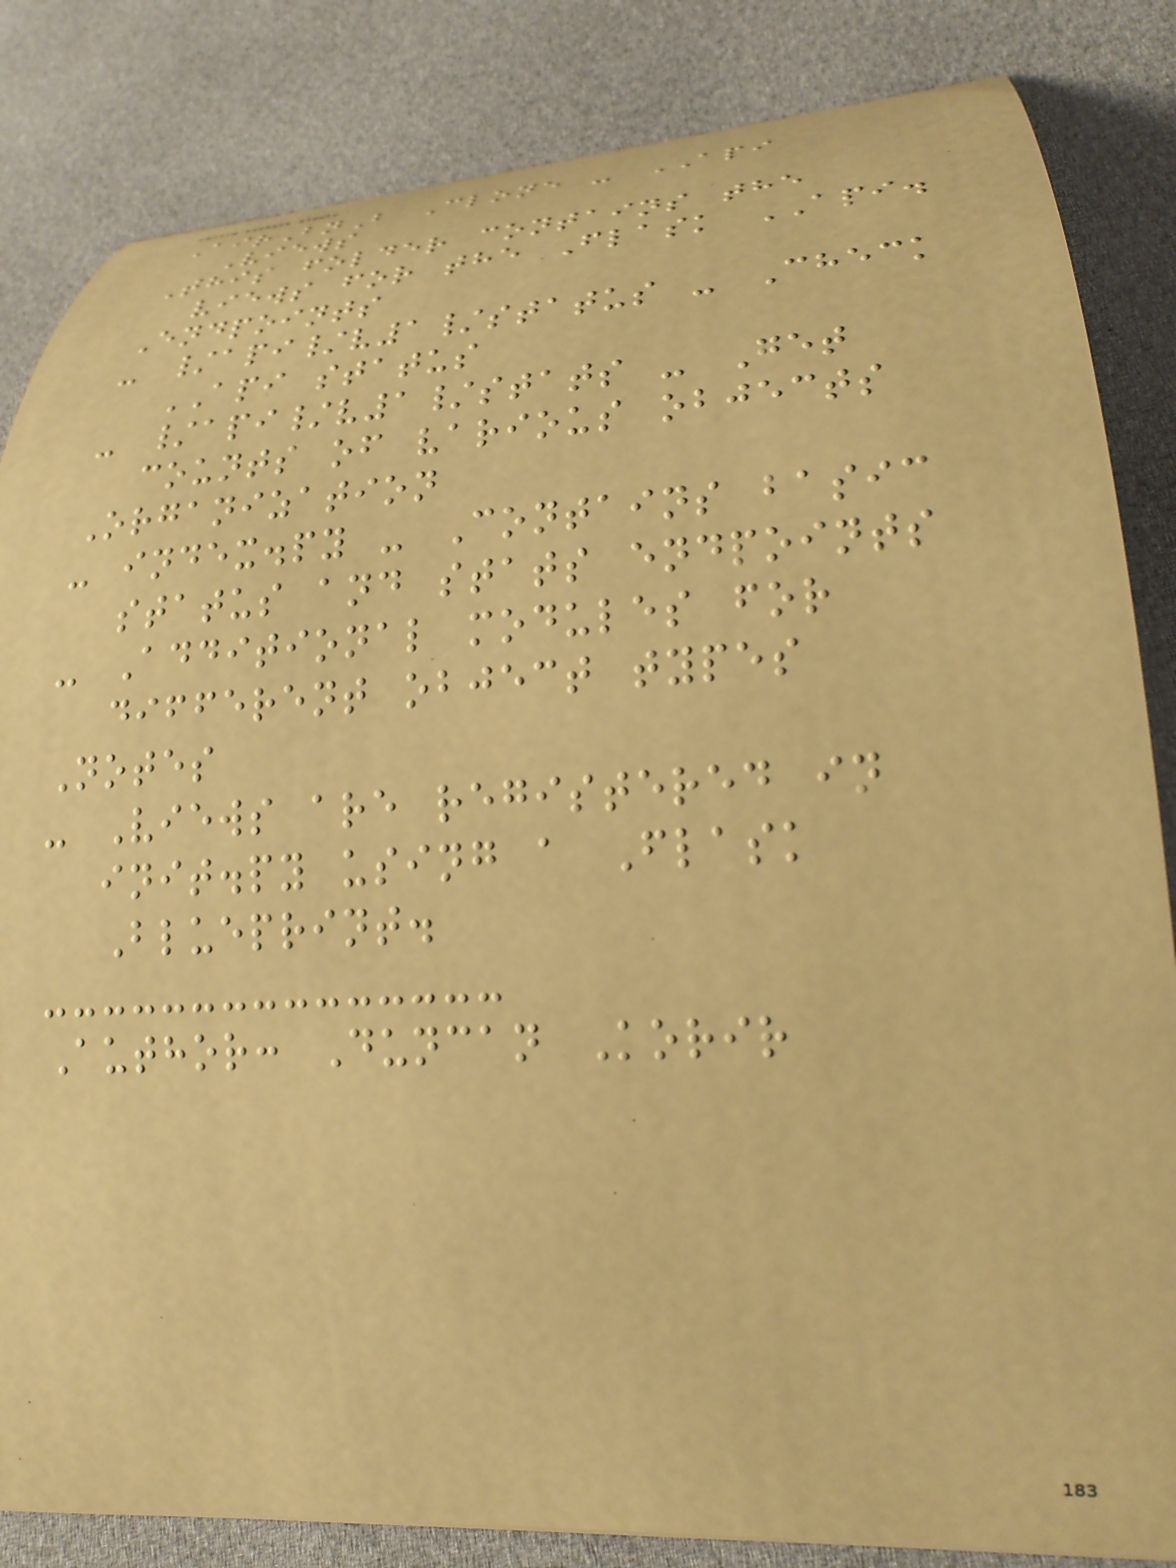AirBnB Clone - API
Views
This folder contains the
views for the Flask API.
Endpoints
- /api/v1/status - Check
API status
- /api/v1/stats - Get
counts of various objects
Organization
- index.py - Contains basic
status and stats endpoints
- Additional modules for
different object types
Notes
- Views are registered in
init.py using a Flask
Blueprint.
Author: Duncan Korir
